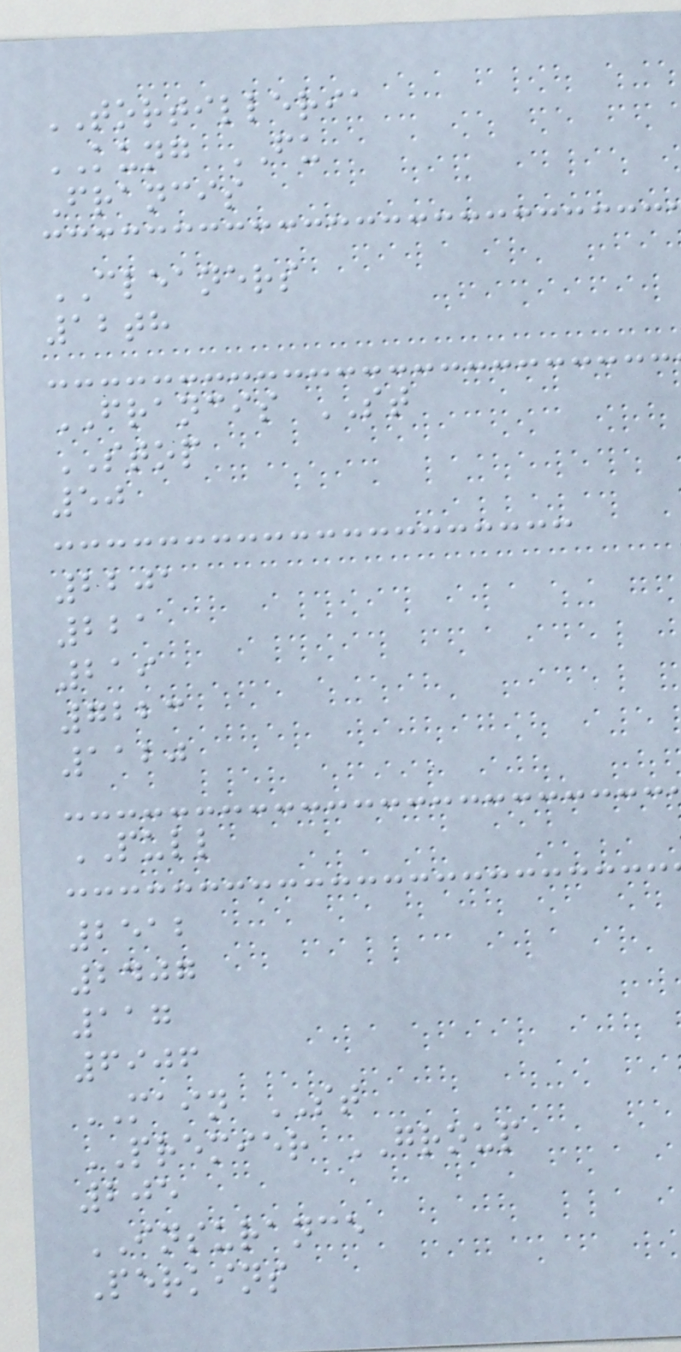TORTILLERIA
KUNG FU
Francis
CLEANERS
12th
FRANCIS ST
STOP
50
2201
221
219
7223
1120
PULL
2512
2407
117
6906
MAIN ST
PREMIER GROUP
205
INSURANCE
Perkins
